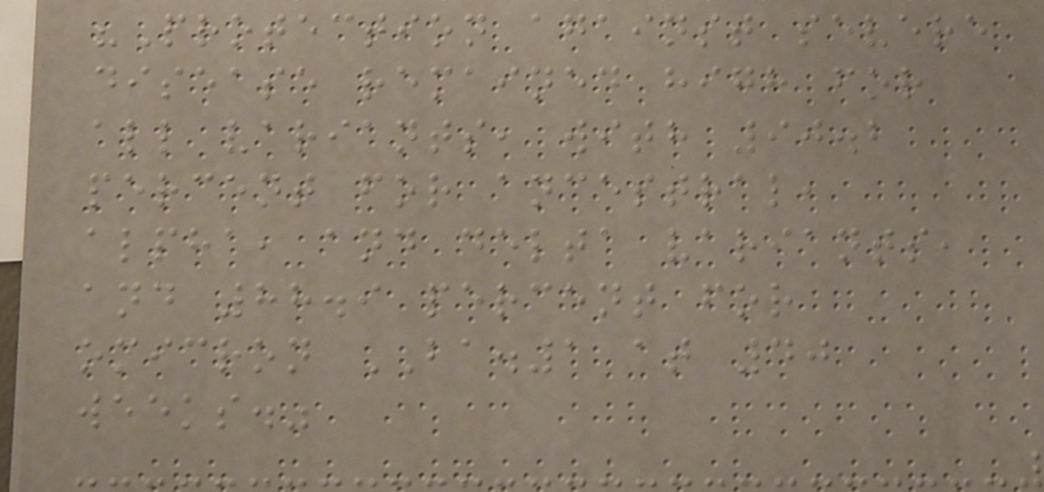"Protection against severe
disease remained high for
all variants, with 90.2
percent for ancestral,
alpha, and delta variants,
and 88.9 percent for
omicron BA.1 at 40
weeks."
